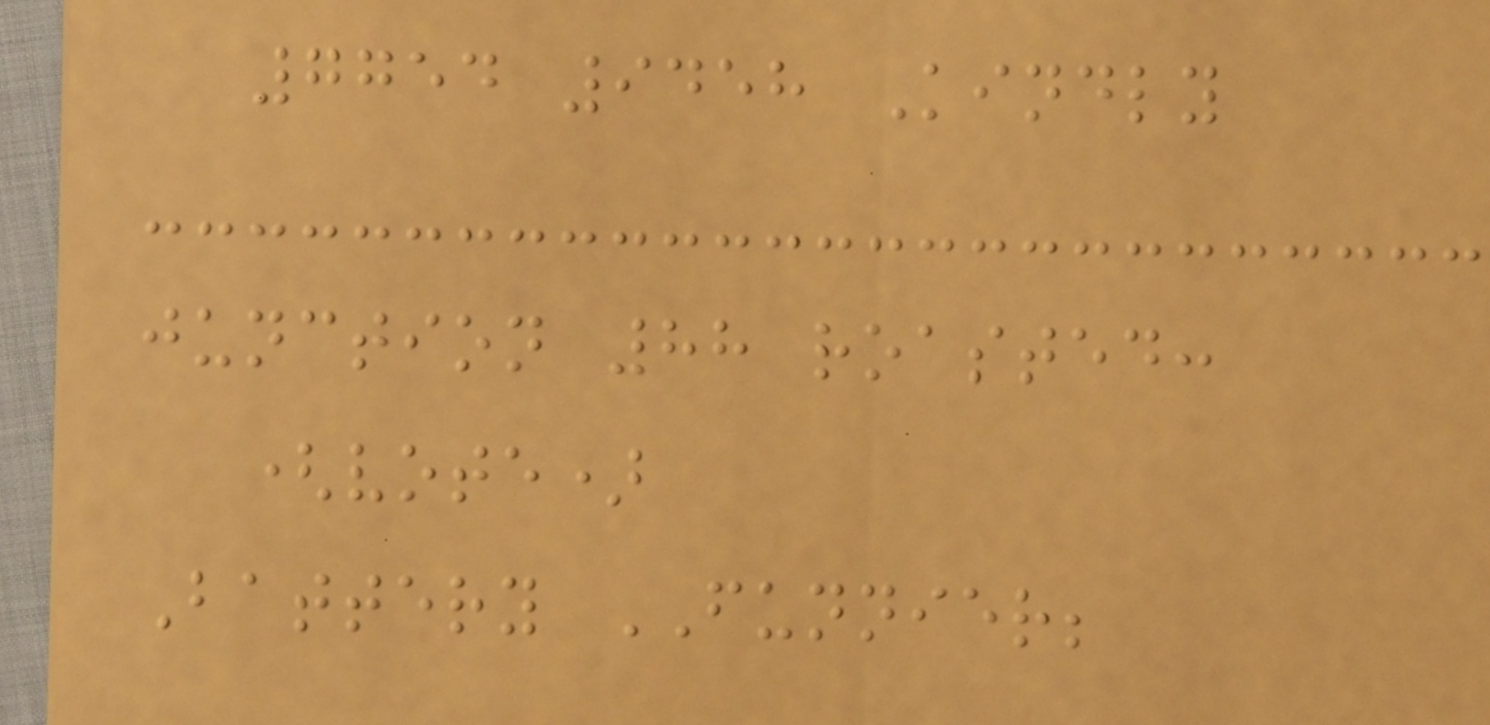7754 9458 Kindly
junction 88 roasted:
(vote)
Battery FUNNIER;
